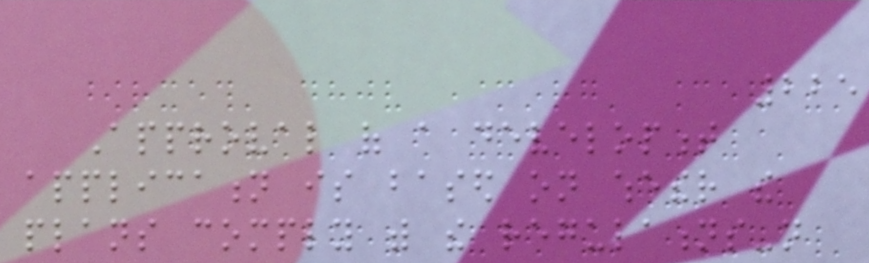225
Approval of a development
application is based on whether the
plans comply with the regulations-not
